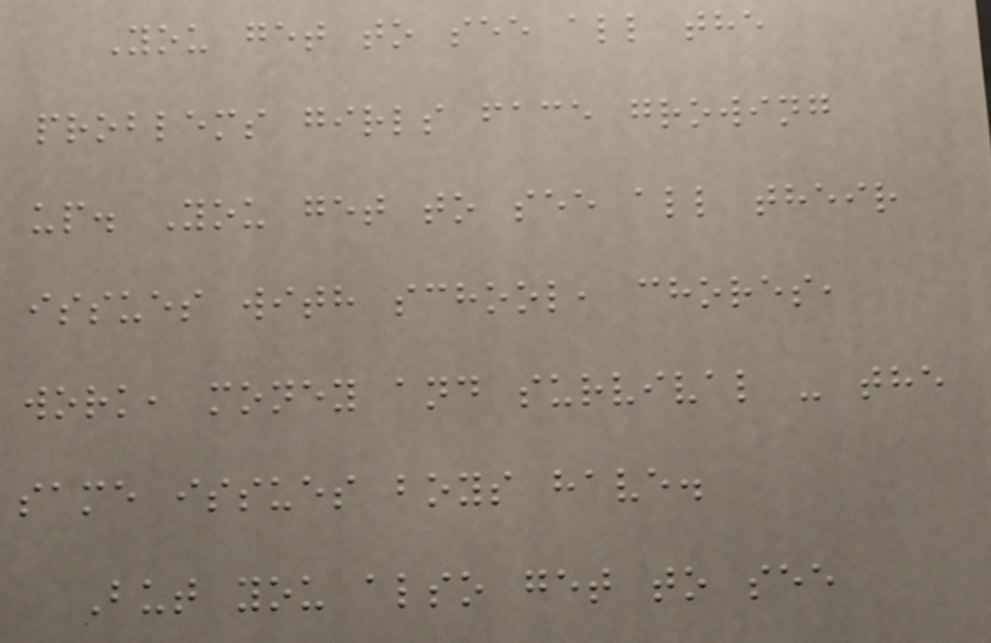You get to see all the
problems girls face growing
up. You get to see all their
issues with school, chores,
work, money and survival - the
same issues boys have.
But you also get to see
